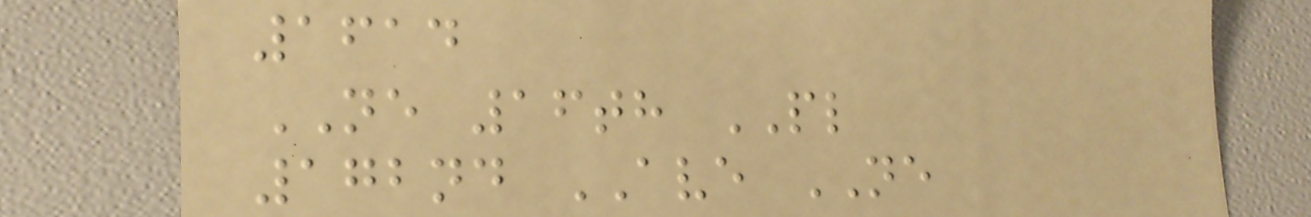1614
NE 16th PL
172nd AVE NE
